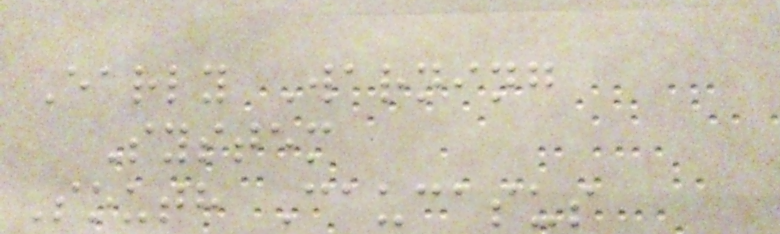Early Warning
System
South Caucasus
